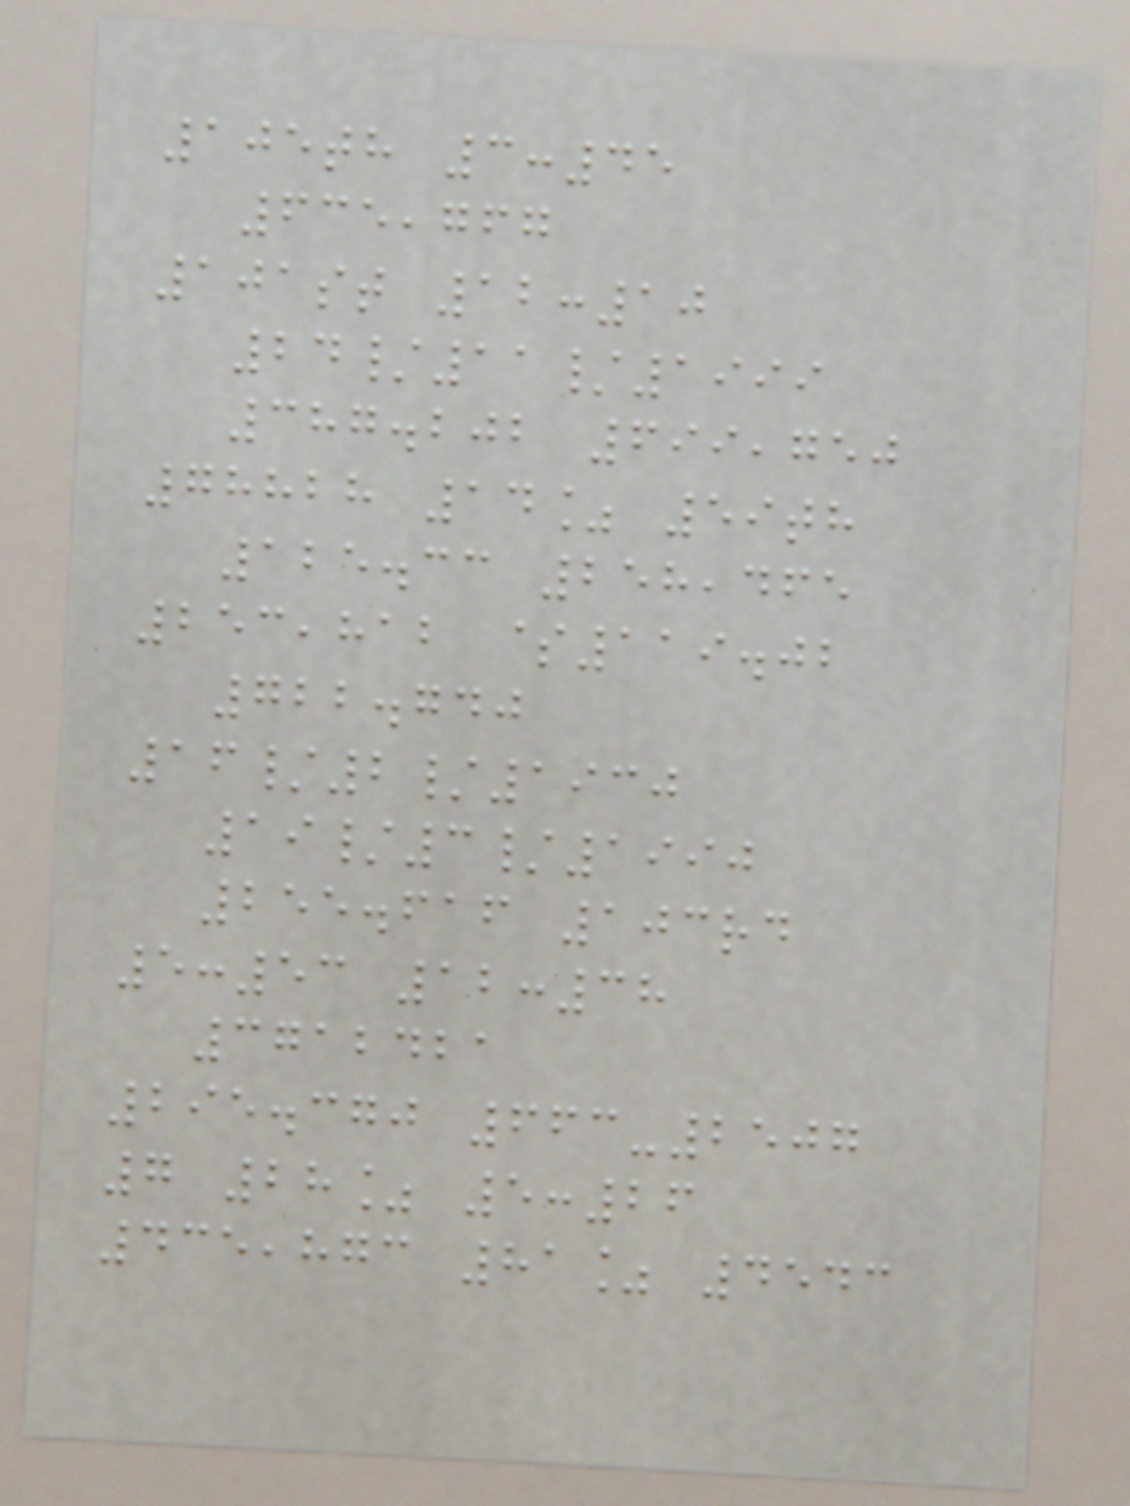105th 3:45
635,767
101st 12:10
24/11/1999
387.202 699,750
78828 14% 59th
125.33 258,465
253,812 $119.02
722.740
16/2/1930
19/3/1990
255.616 103rd
5:53 12:38
3712421
295.370 663-2507
7 28% 5:26
435,873 81% 4543
